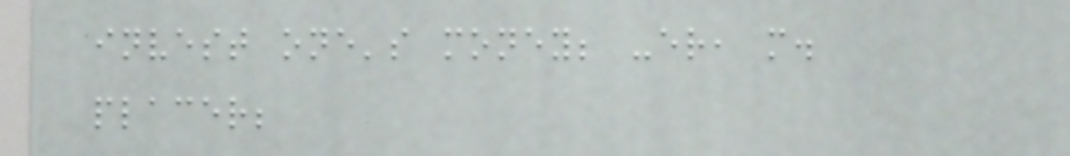invest one's money; -er, m.
placer;
